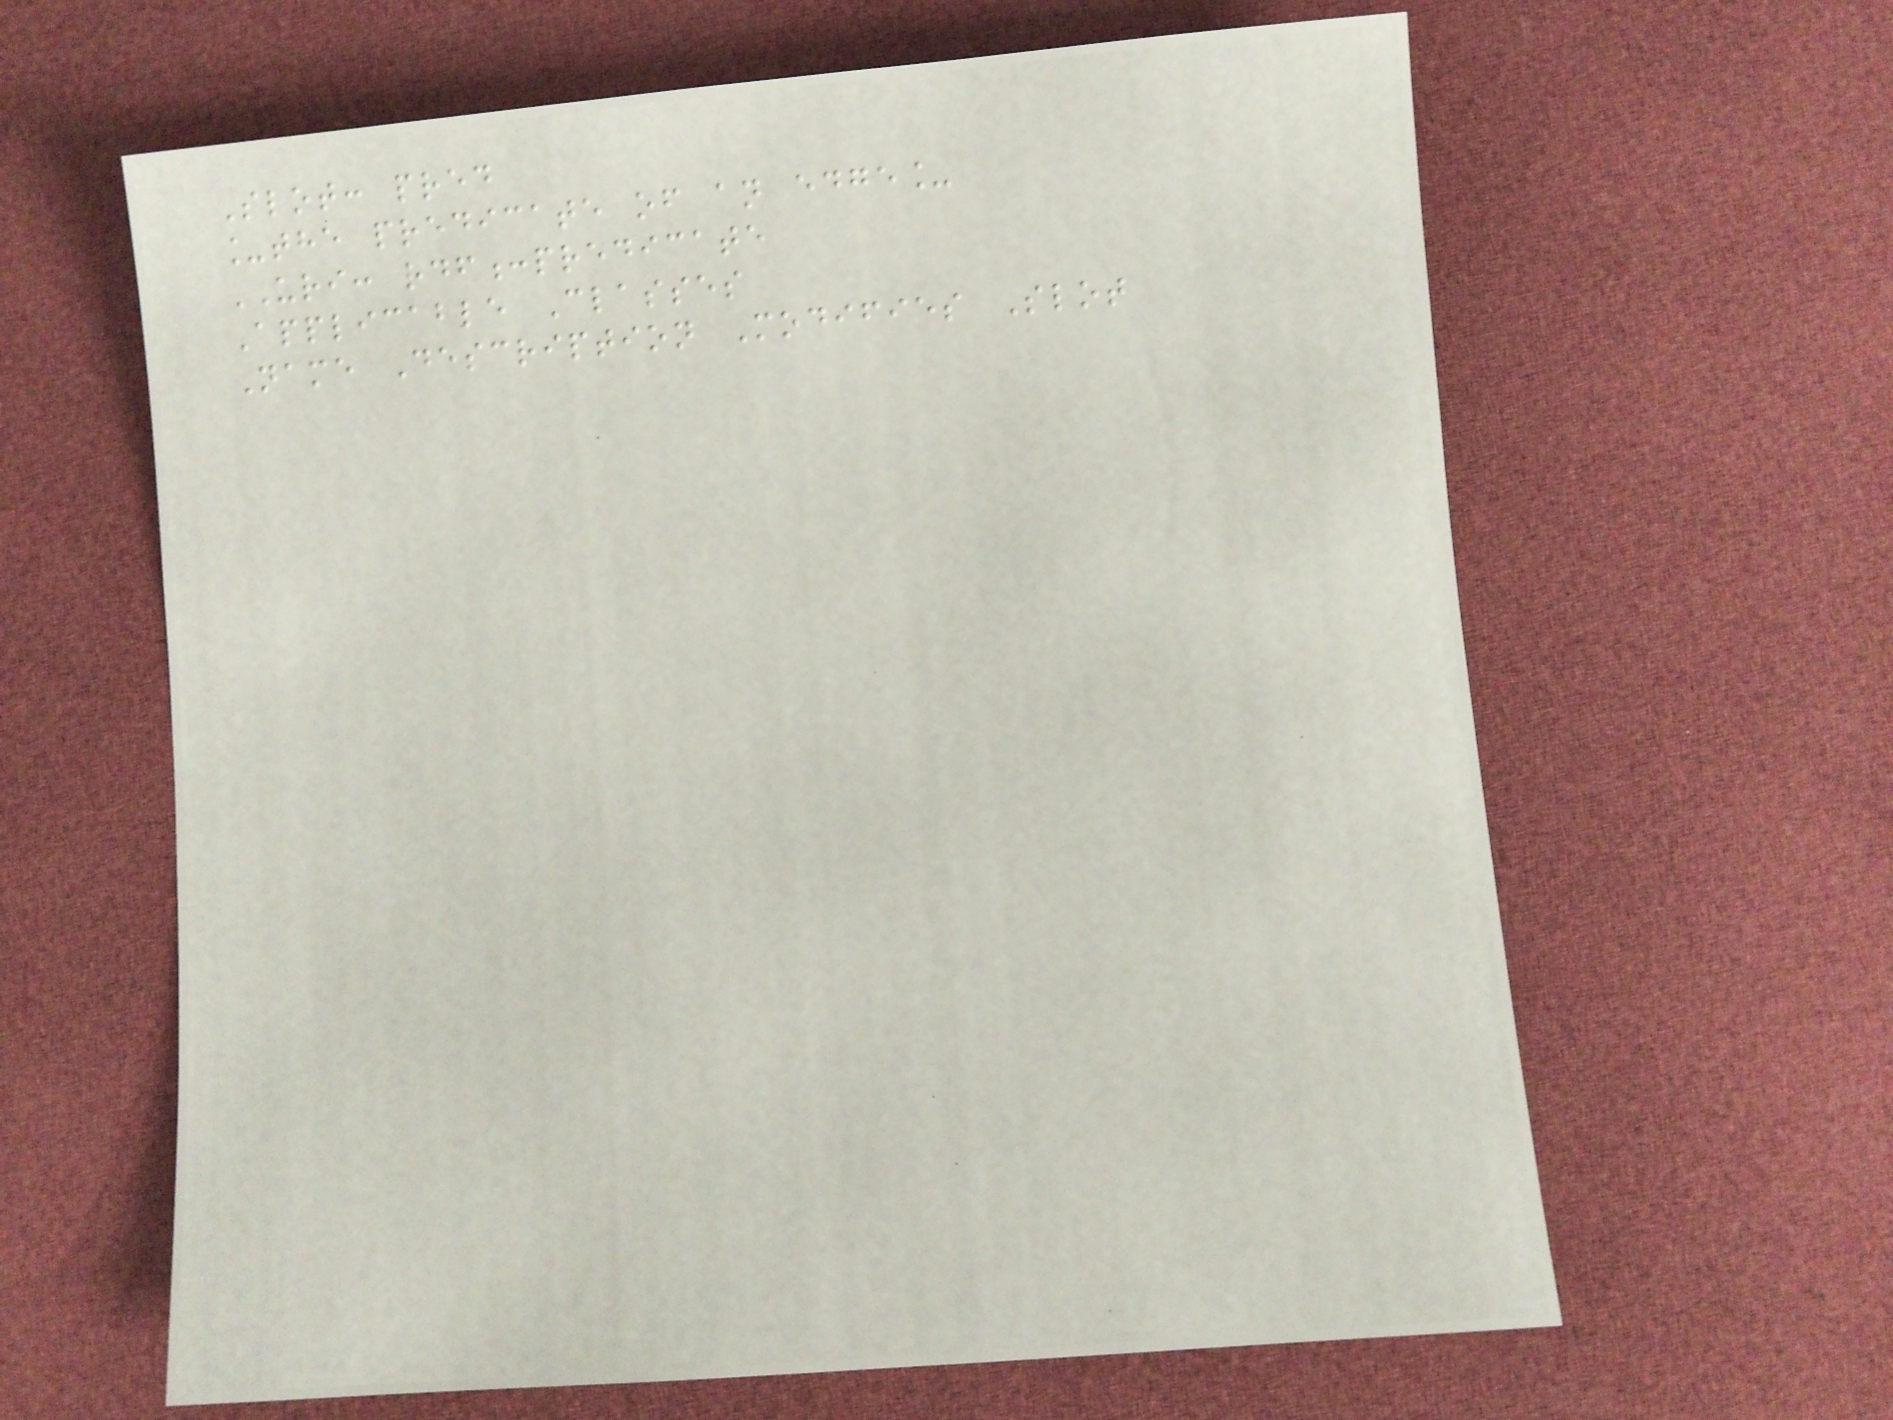Slot: pred
_the predicate of an edge_
URI: rdf:predicate
Applicable Classes
Name Description Modifies Slot
